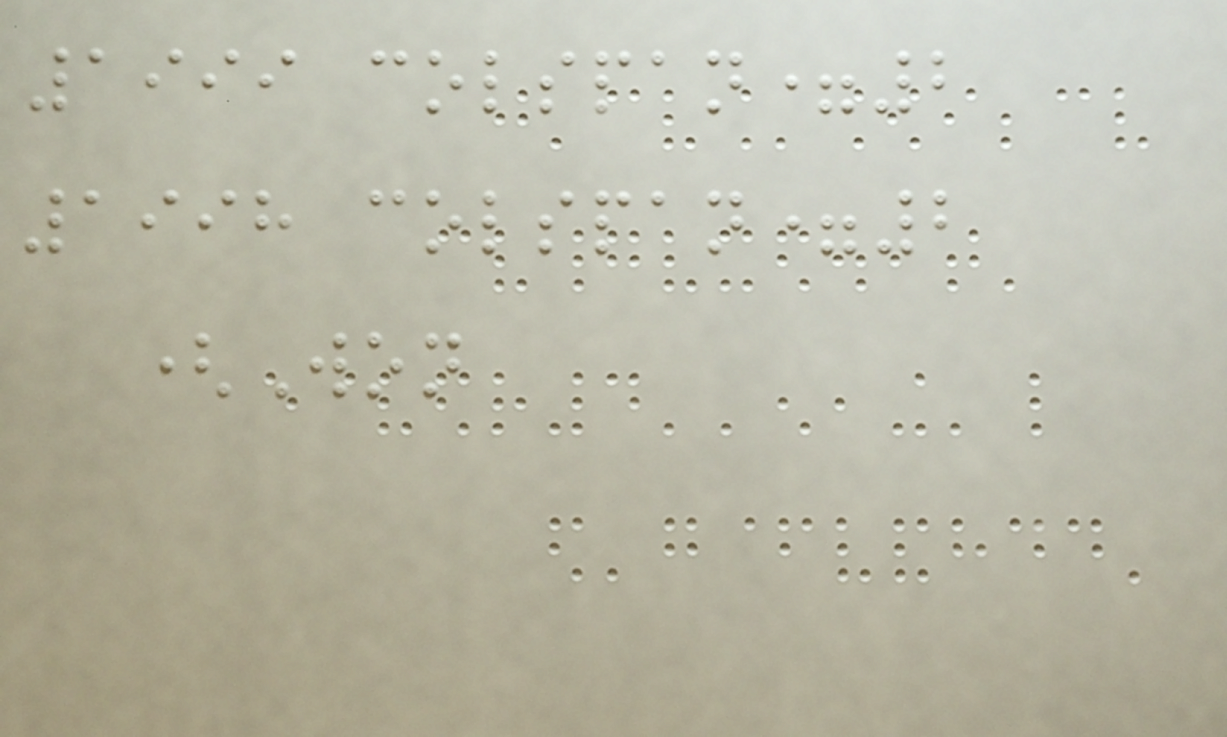1999 colspan=2
1998 colspan=2
(Won
